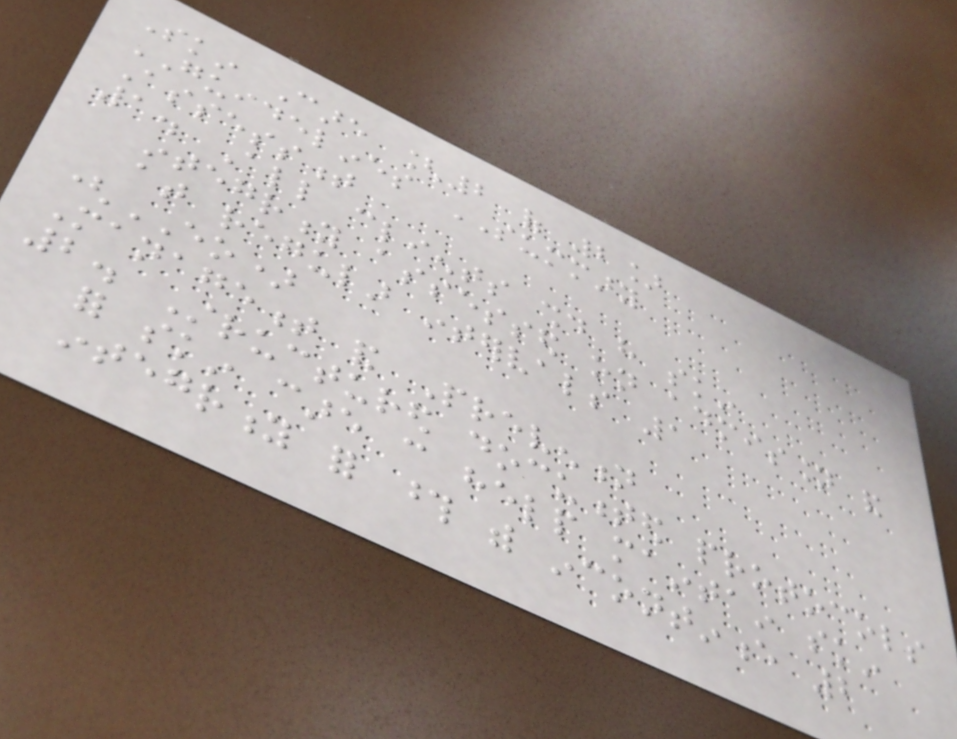Skin Care [2 of 2]
GUIDELINES SUMMARY
Assessment
1. All clients should have skin
integrity assessed on admission and
at regular intervals 1
(EO)
Management and Prevention
2. Structured documented protocols
for skin care can help maintain skin
integrity for those with incontinence 2
